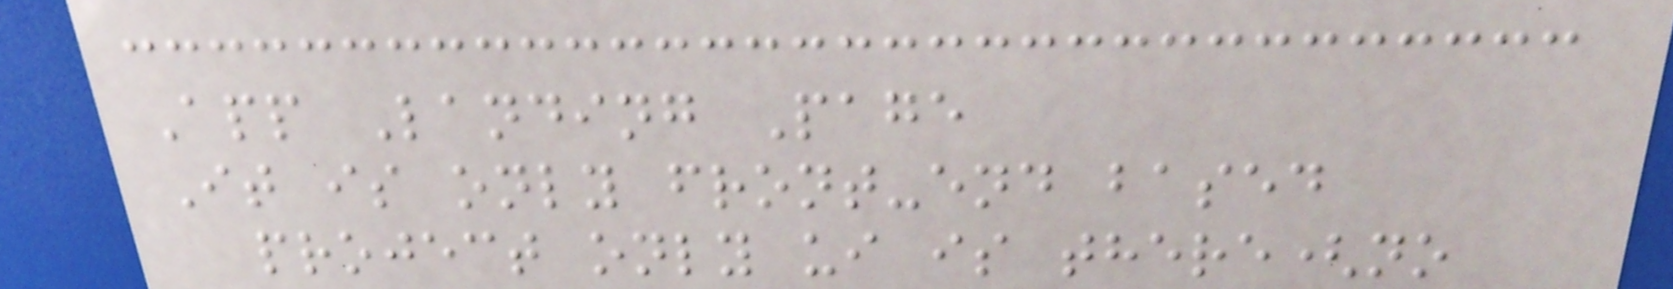App Landing Page
It is only front-end based
project only ui is there(no
